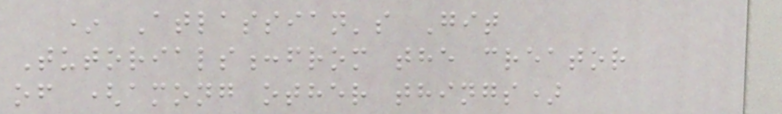* Atlassian's Git
Tutorials:from the creator
of (among other things)
